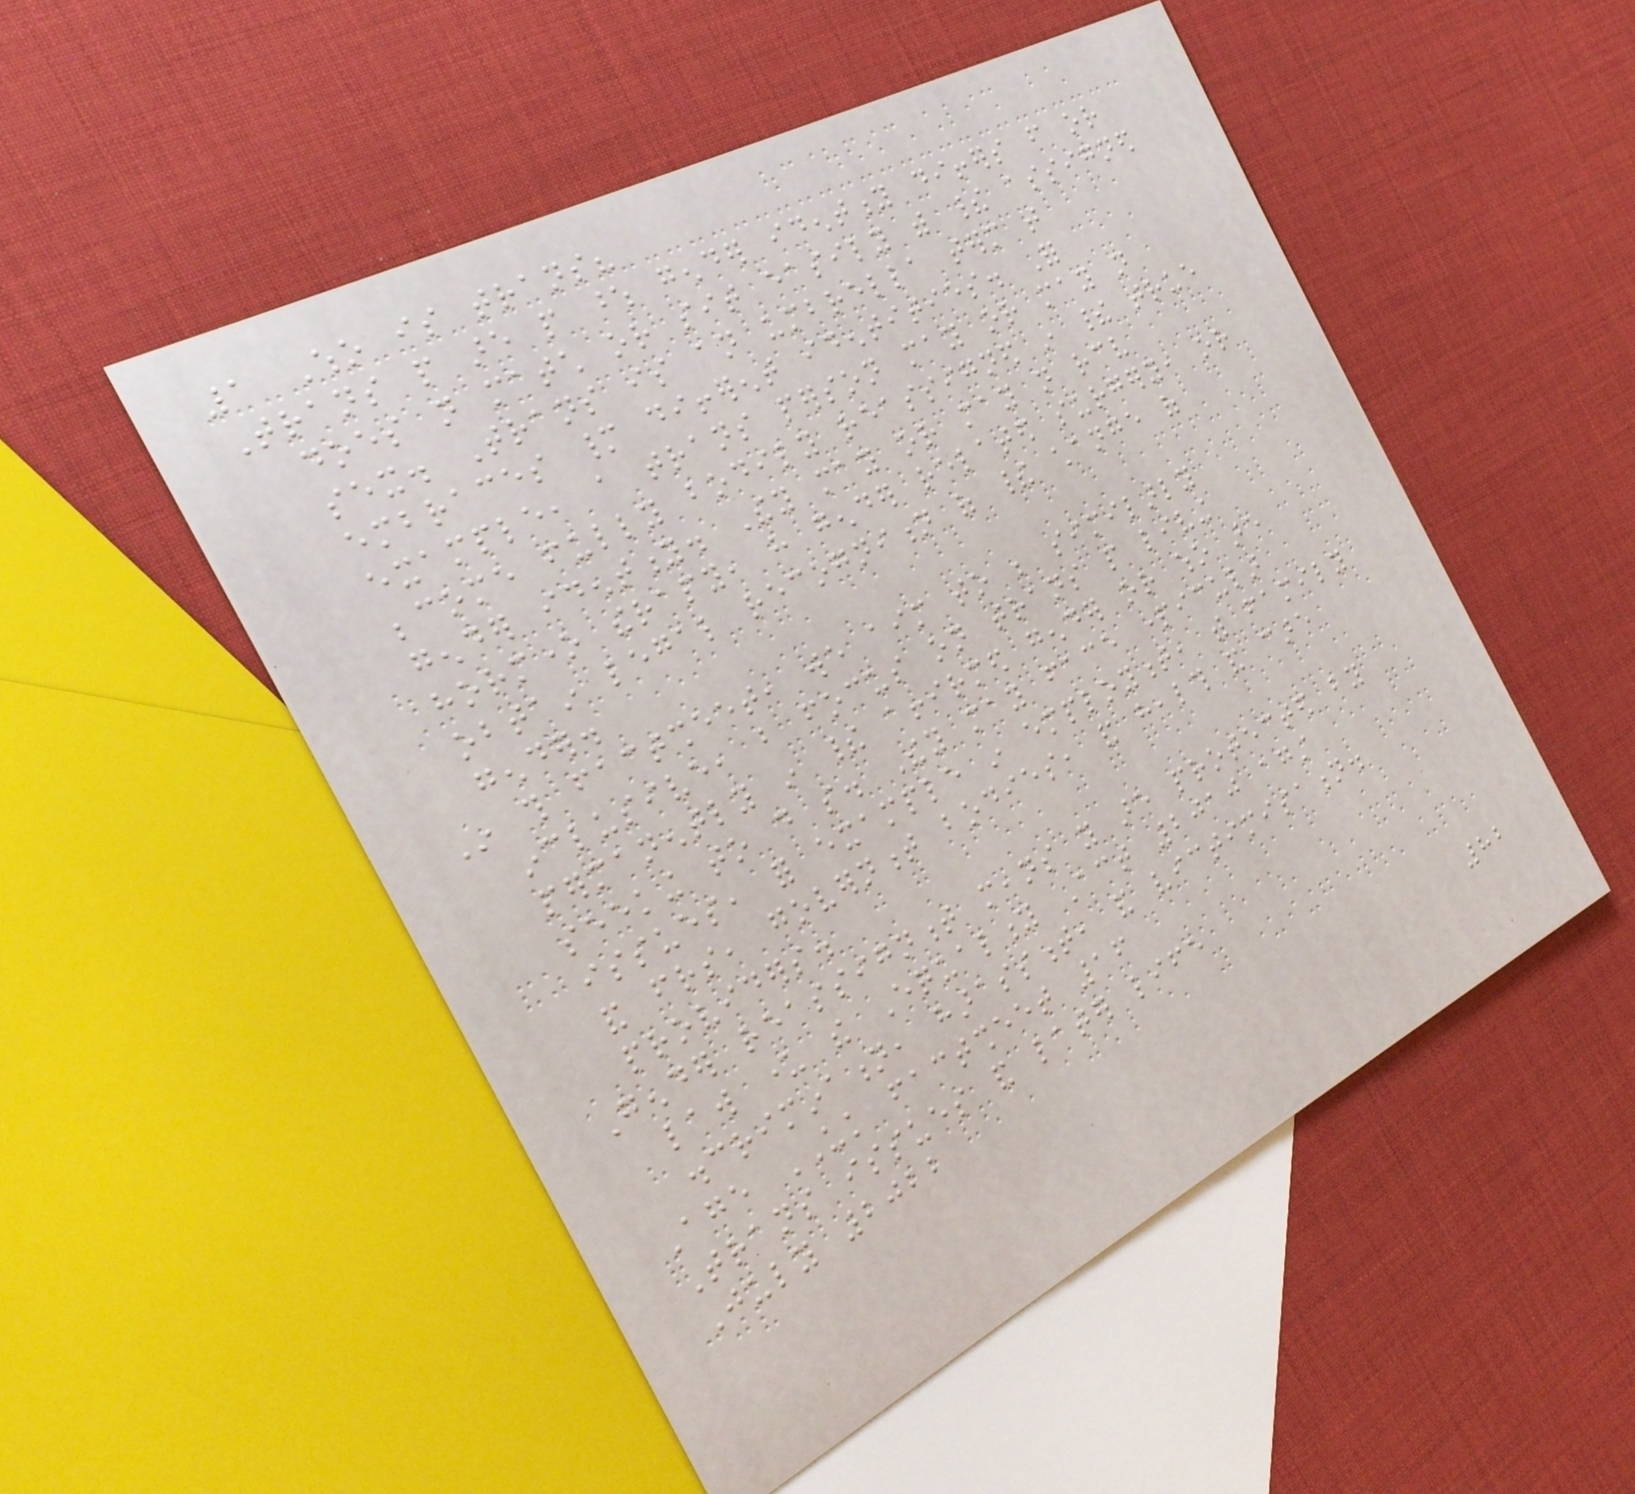1 Who is trans?
Trans people are people whose gender identity differs from or
does not match or sit easily with their assigned
sex. Trans is an umbrella term that
embraces many different identities. For
example, a trans person may or may not
become fully bodily reassigned in their true
gender identity. They may or may not receive
hormone therapy, have gender related surgery, or
obtain legal recognition of their change of
gender.
In this factsheet, we aim to be similarly
inclusive, but focus on trans people living
permanently in their affirmed gender or who are
seeking to do so. They may face particular
issues, for example in employment, with family
and friends, government bodies, and health and care
providers.
Gender reassignment means you are protected by
law under the Equality Act 2010 against
discrimination, harassment, and victimisation.
Age UK factsheet 16
Trans issues and later life
July 2022
82
